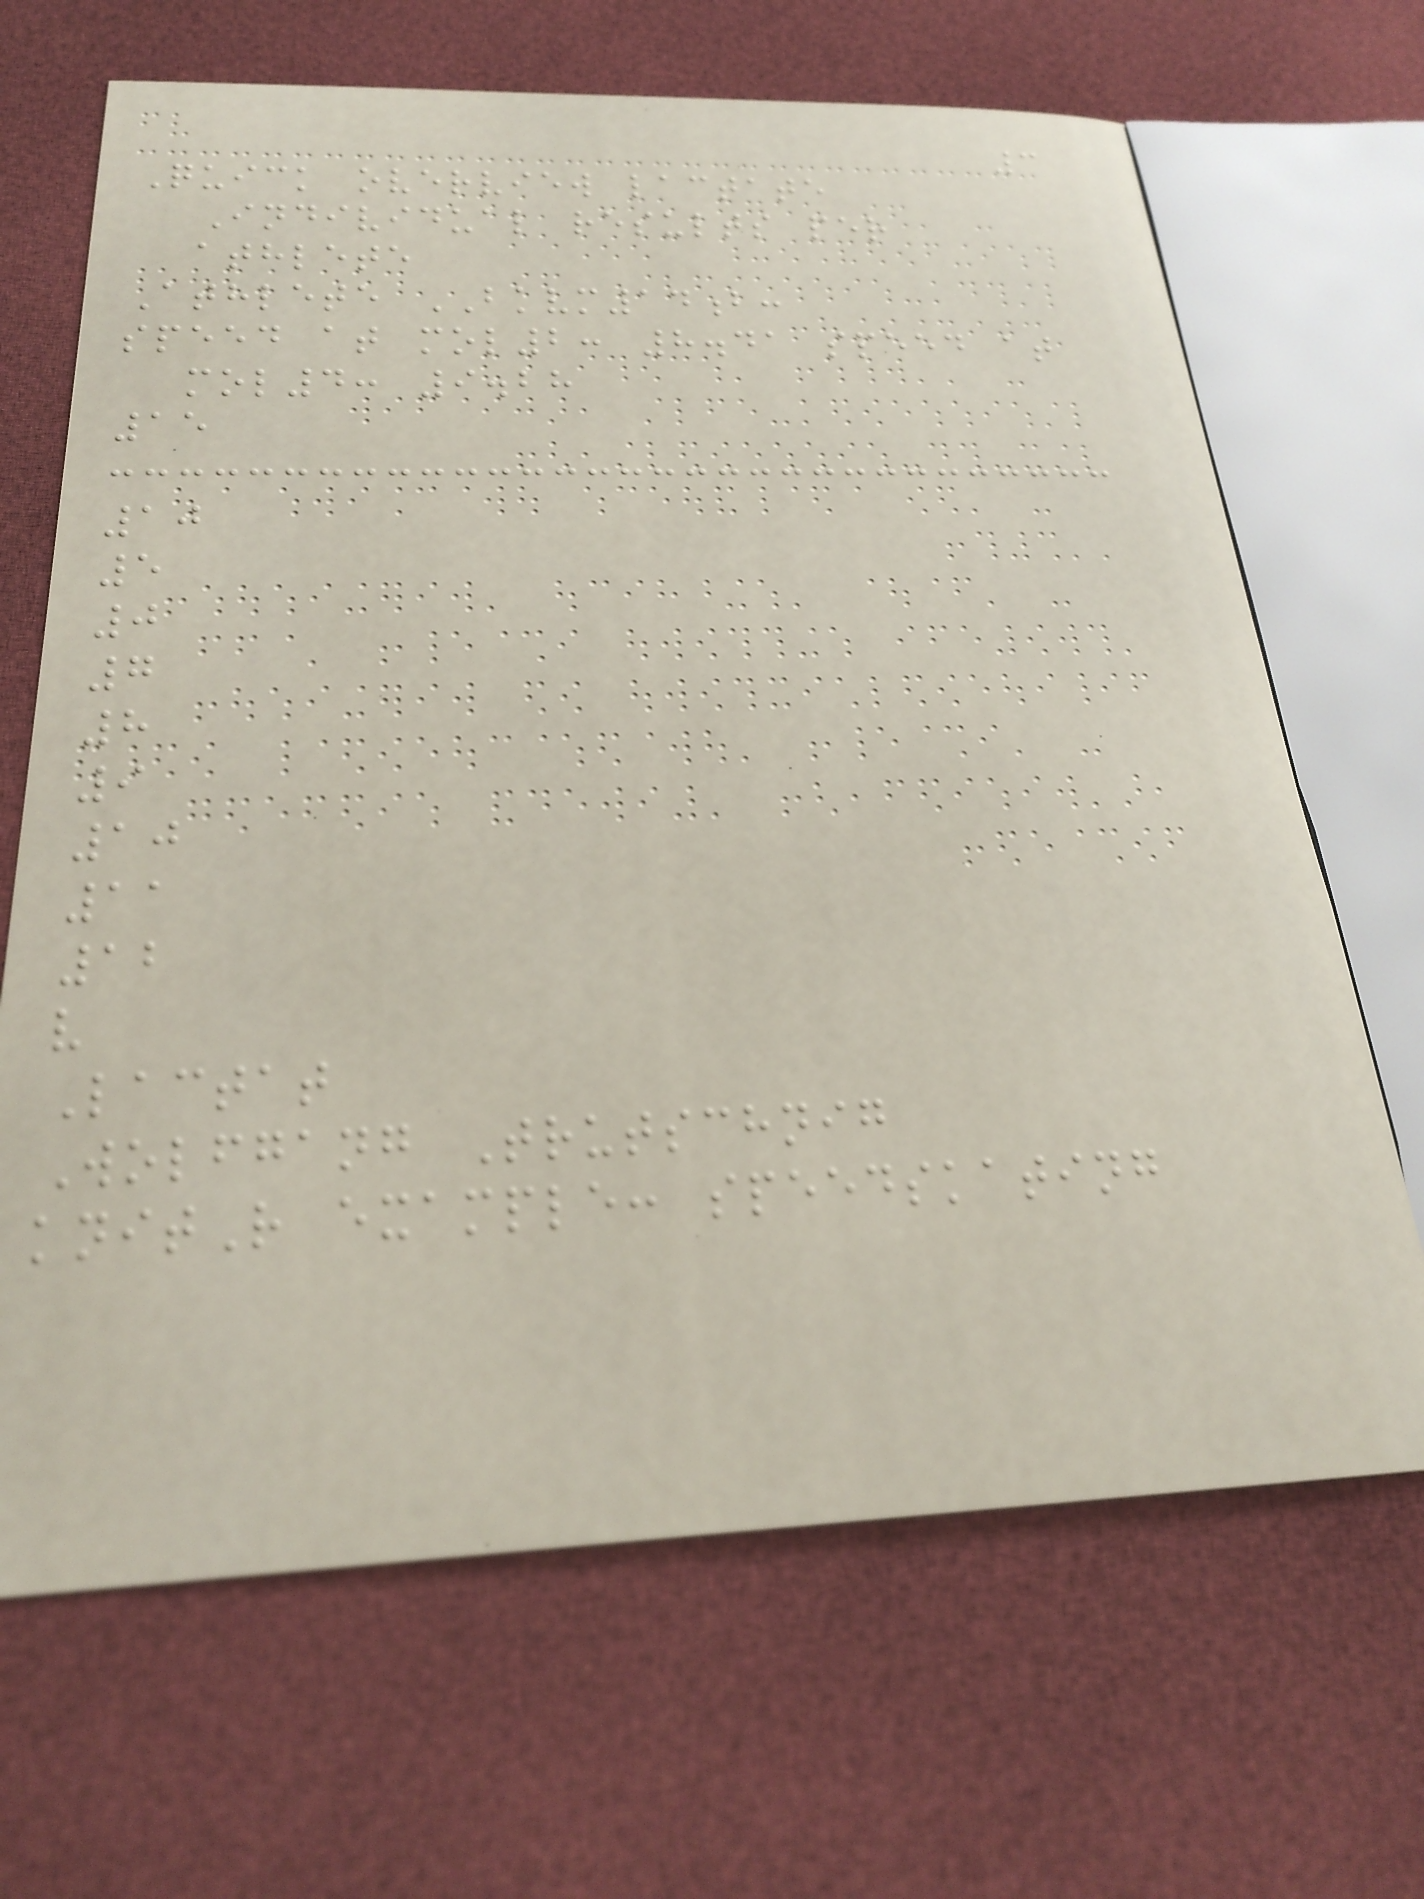3
Quick overview lactate
Individual results per
athlete
Athlete BKVM14b:
speed at mol2: 8.41 speed at
mol4: 9.28
15
10
5
0
7
8
9
10
11
12
v
Lactat
Wolfgang Trutschnig
knitR example: speedskating
